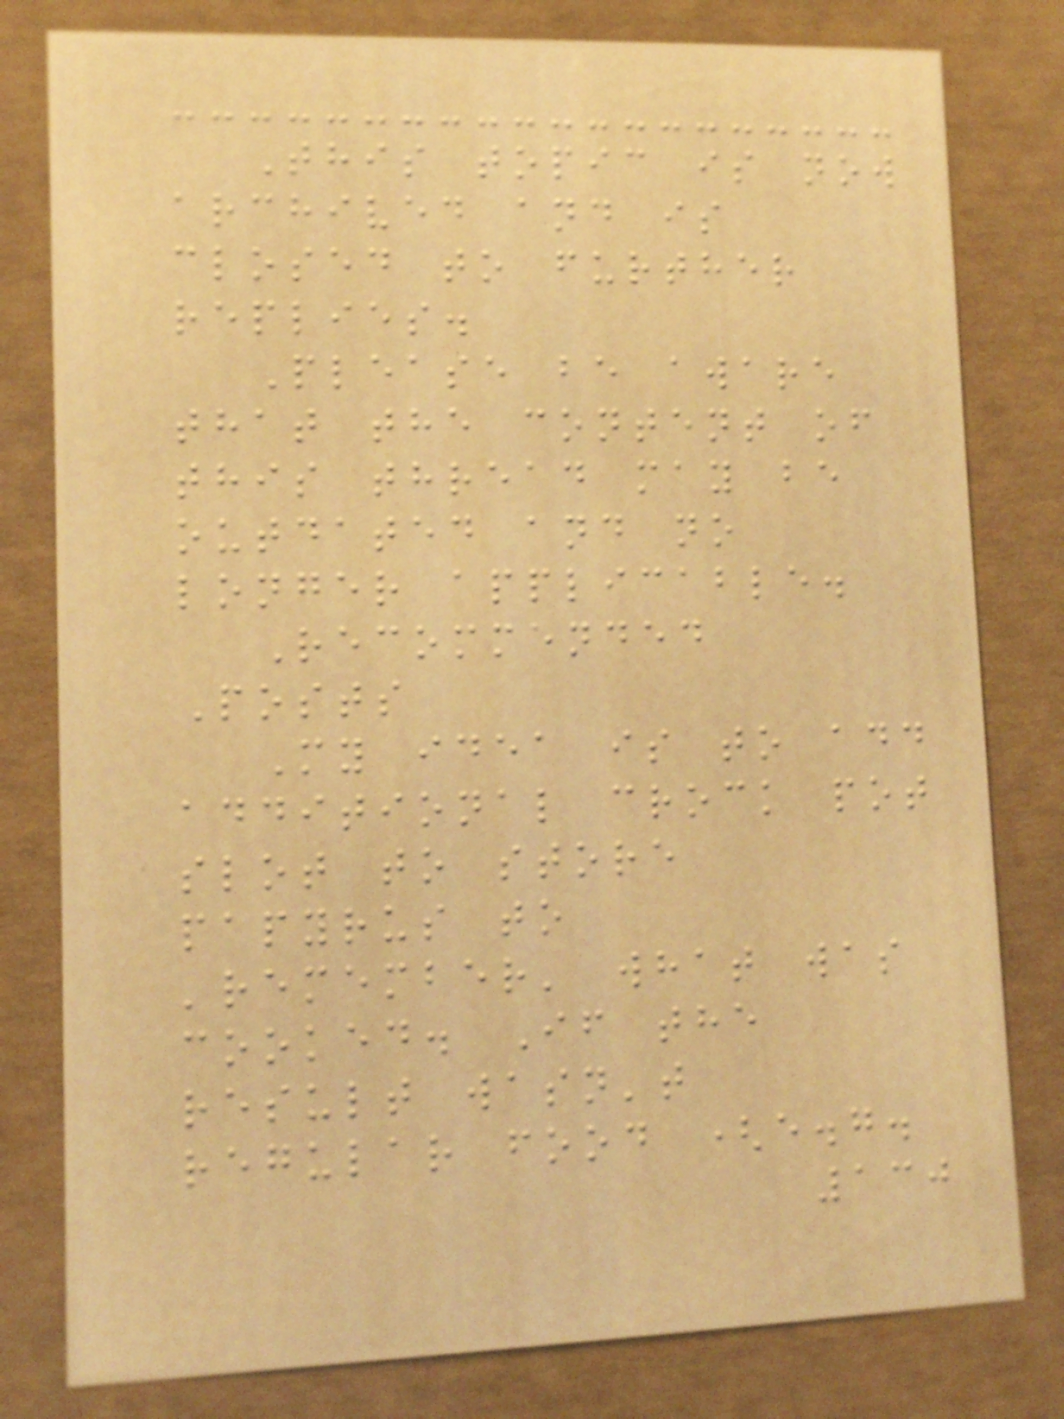This topic is now
archived and is
closed to further
replies.
Please be aware
that the content of
this thread may be
outdated and no
longer applicable.
Recommended
Posts
My idea is to add
additional crock pot
slot to store
papyrus to
'remember' what was
cooked. If the
result wasn't
regular food (e.g.
130
